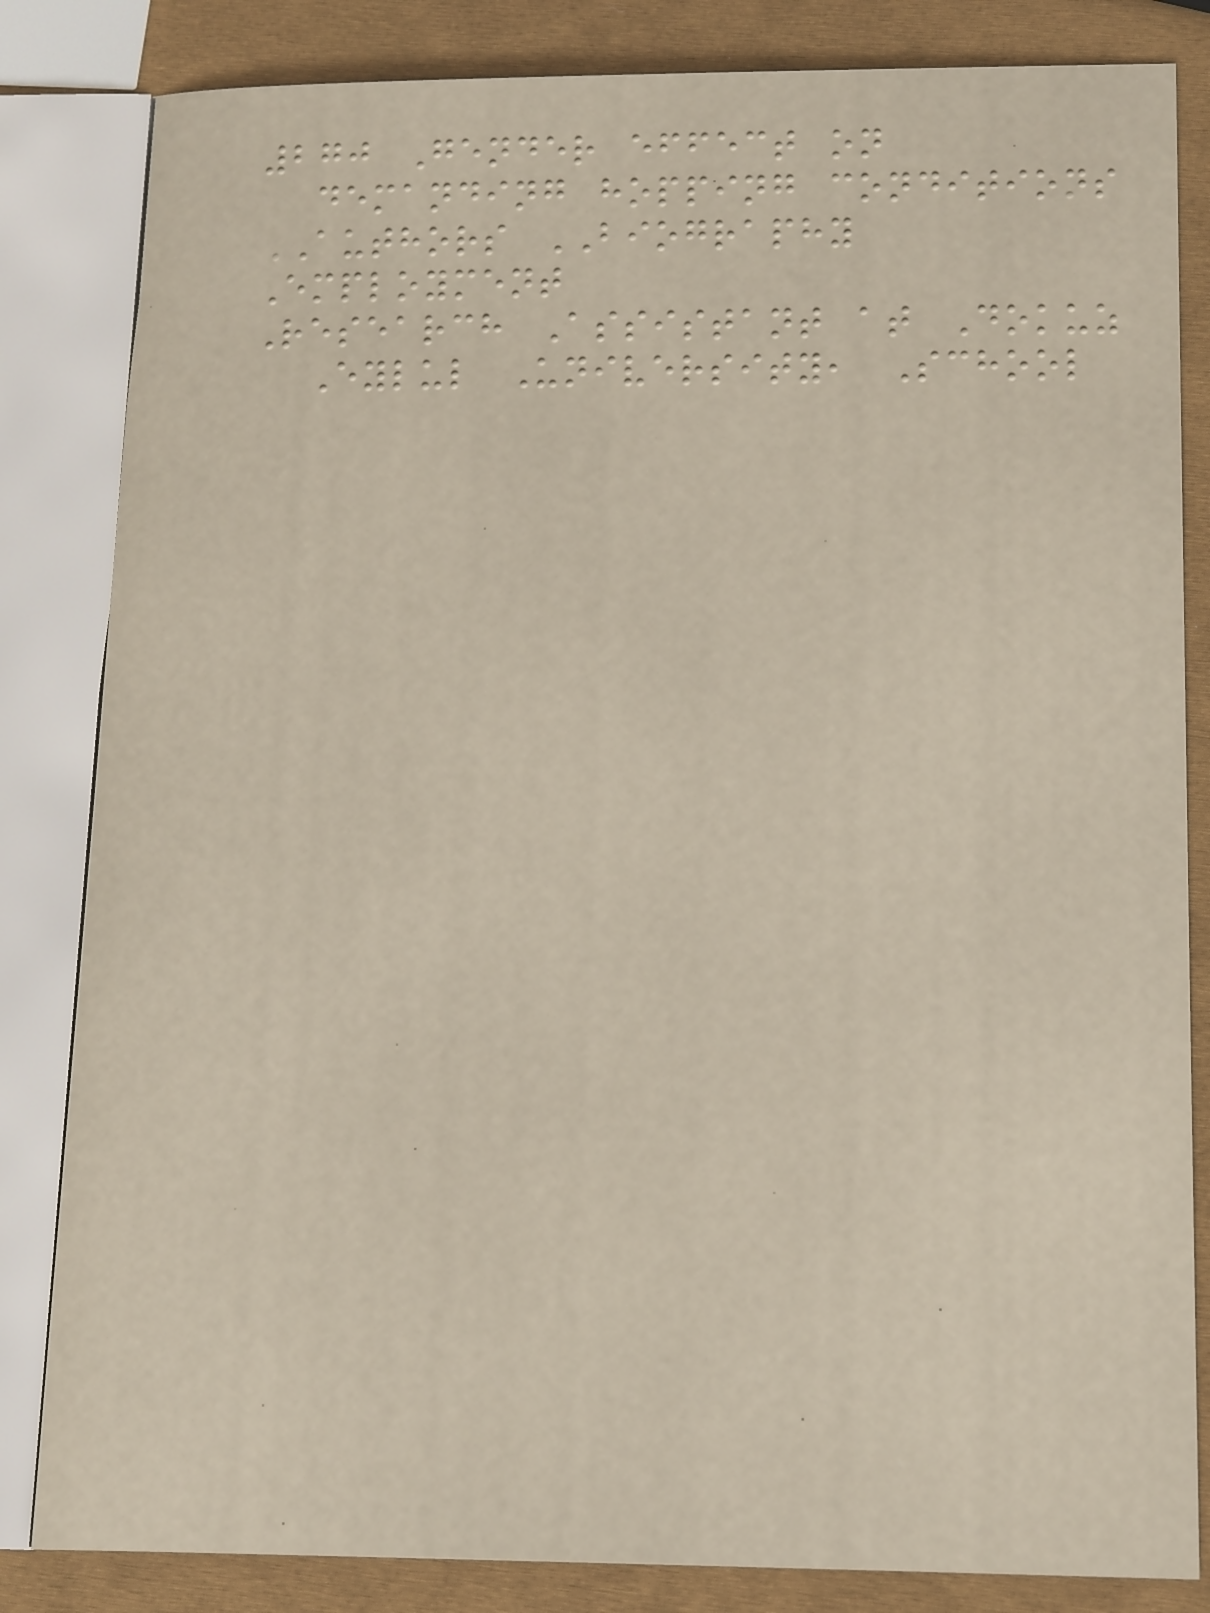270 Gender effect on
demanding hopping conditions
AUTHORS BIOGRAPHY
Employment
Research Assistant at Dokuz
Eylul University, School
